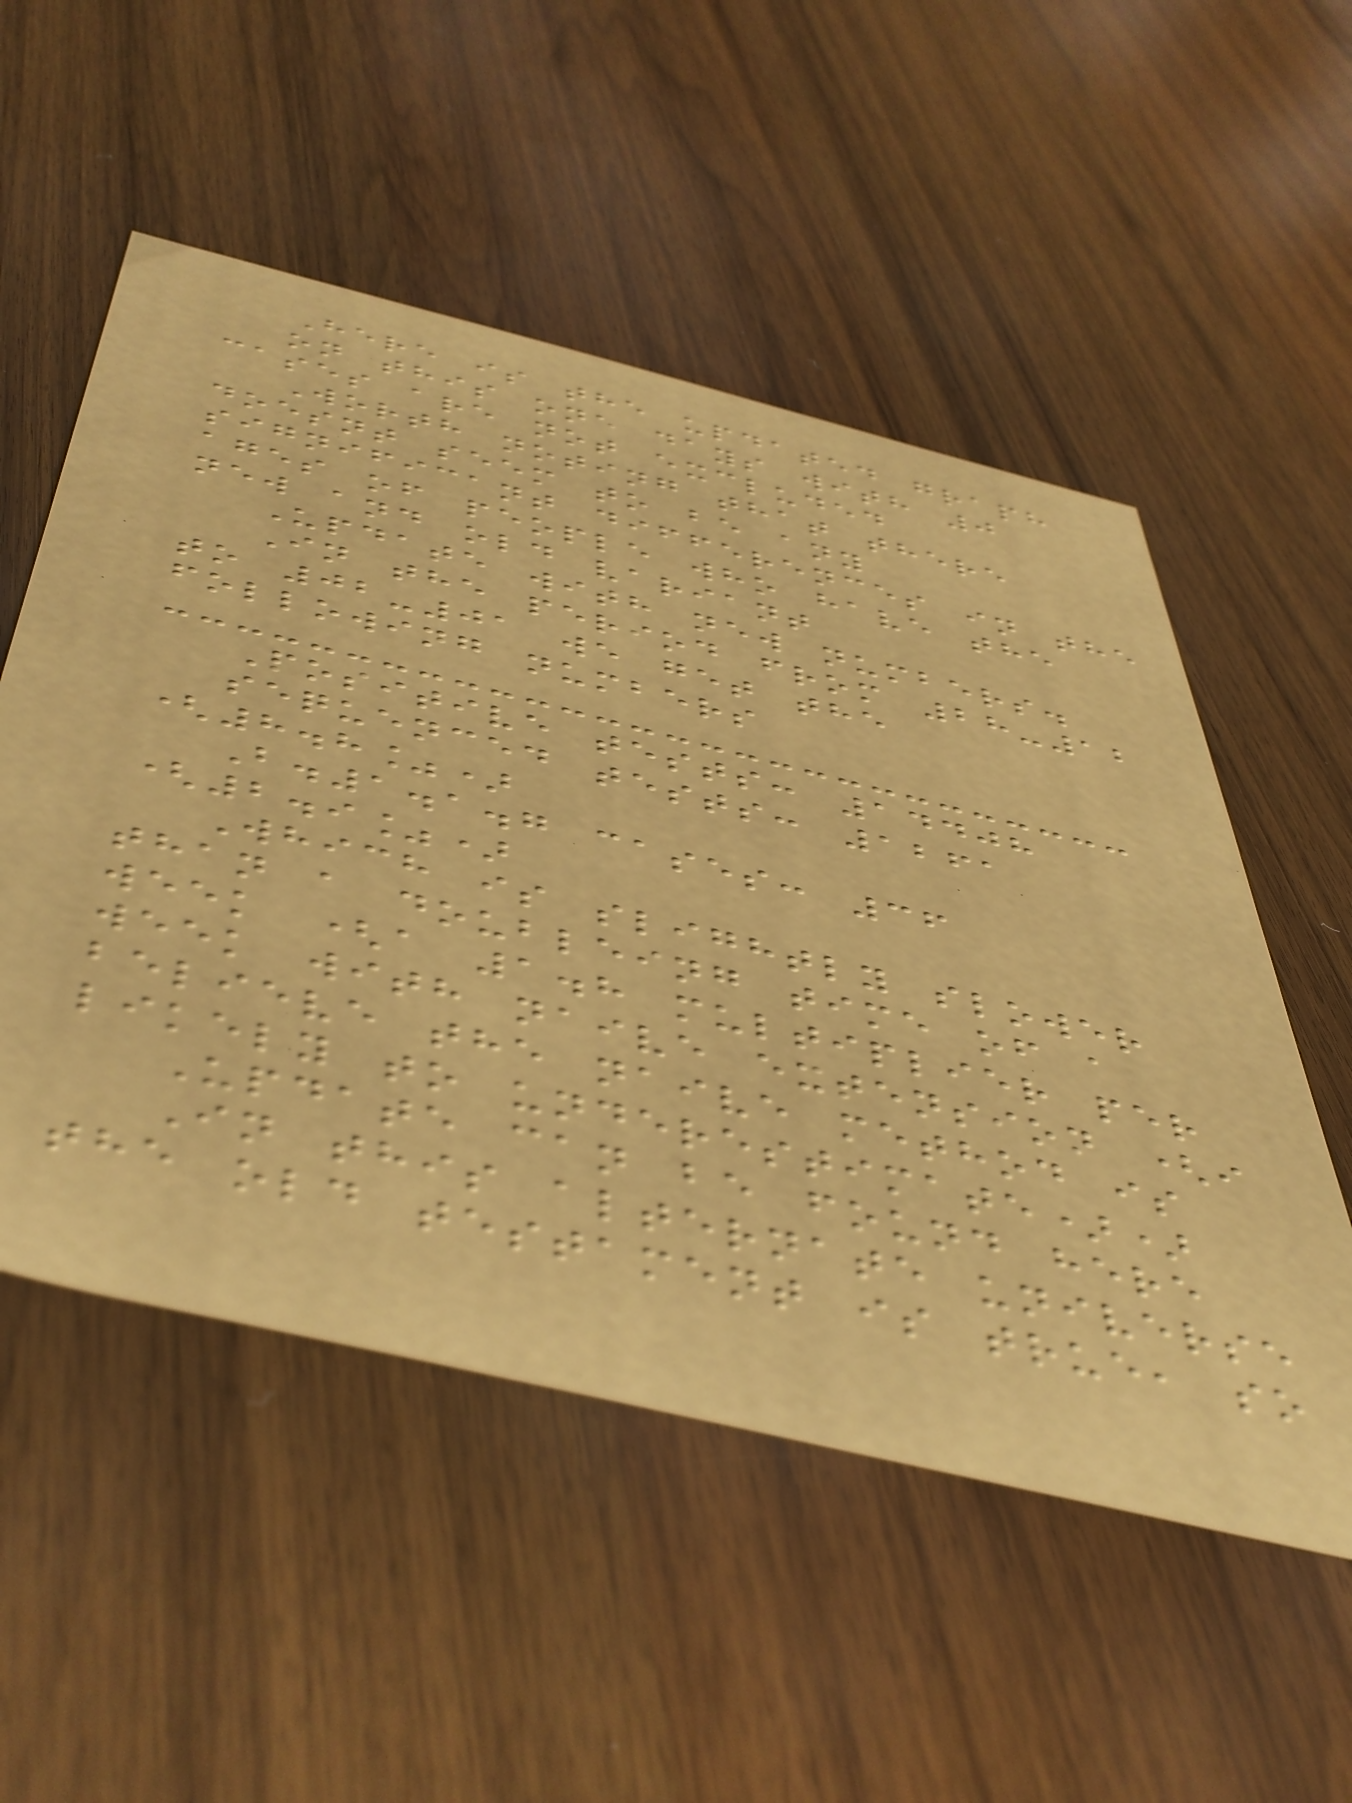Here is the updated graph
on this one days with 0
cases are not excluded
Worth noting that there
doesnt seem to be any
significant differences in the
ages of people who have the
new and old variant
Update with new numbers.
In the period from 28-12
to 02-01 we get the
following numbers
Positive tests: 14408
sequenced tests: 1261
(8.8%)
B.1.1.7 cases: 36
(2.9%)
Which is slightly slower
than a doubleing time of a
week (a 1.8 multiplier per
week with naive extension (i
believe the naive method is
likely to underestimate))
Update can be found here
In this alternate universe
the old testament is true, so
